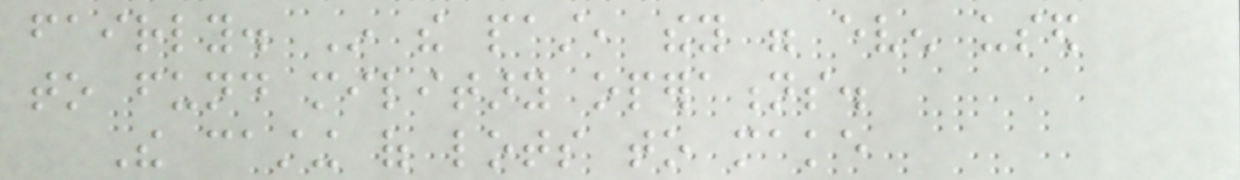fairly. In the past, they were even used
to fund military operations.
The casting of lots to make
